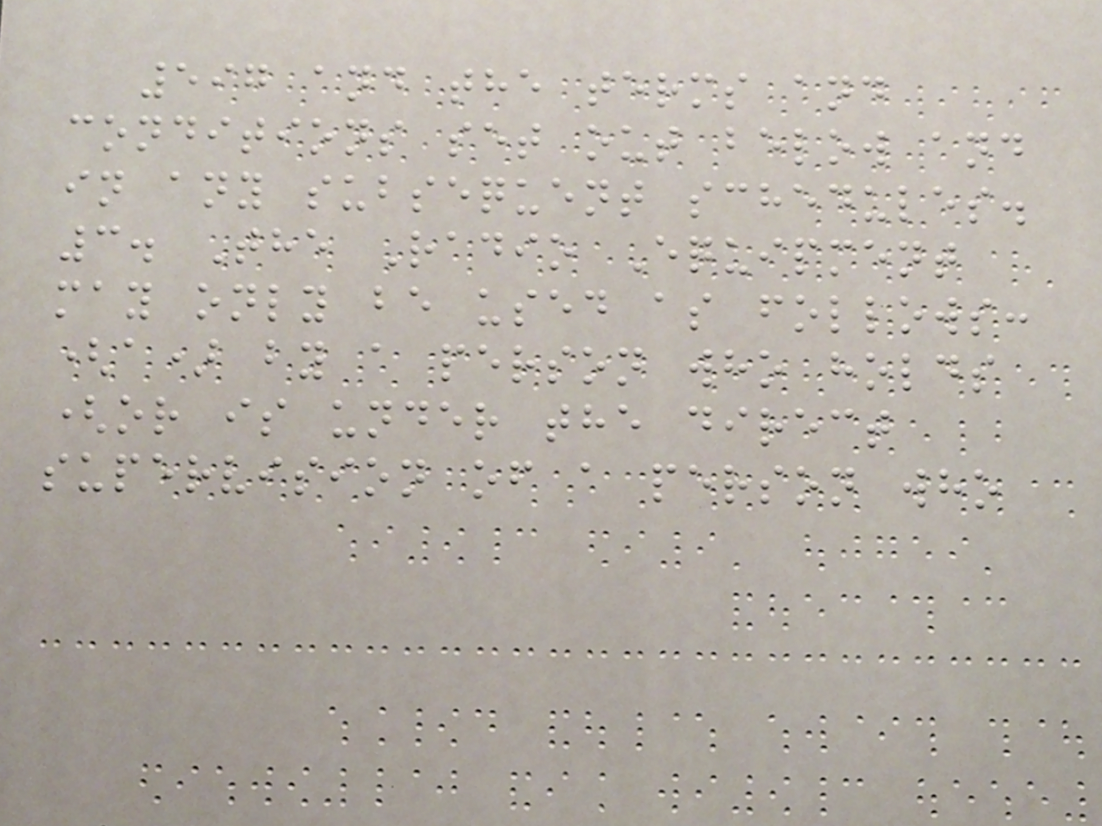597 and the terms and
conditions set out below and
in any subsequent schedules.
3. The Radio Equipment
may only be used as follows:
(a) by a person who holds
(or is under the direct
supervision of a person who
